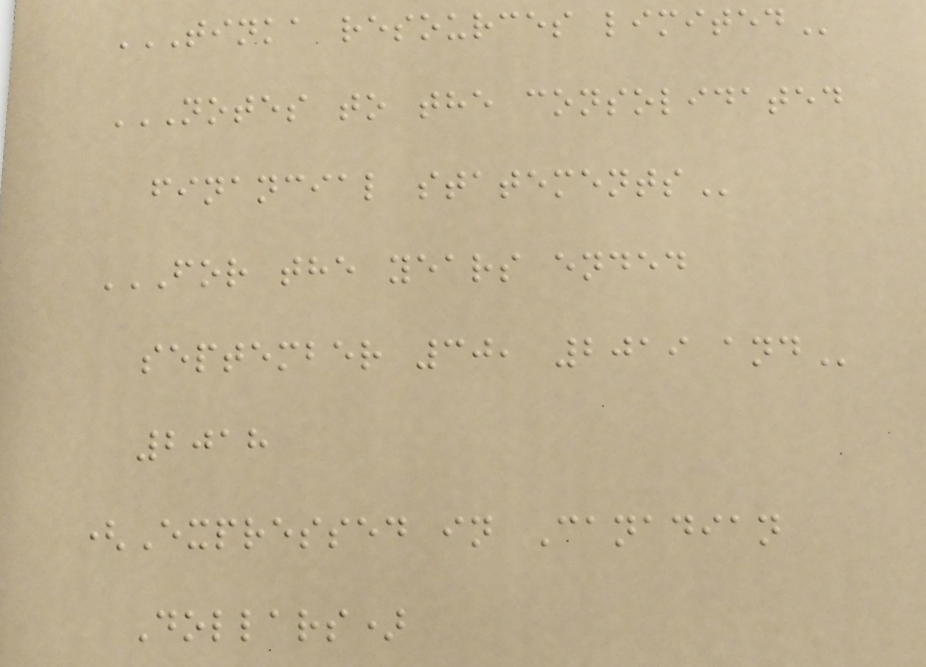TINKA RESOURCES LIMITED
NOTES TO THE CONSOLIDATED
FINANCIAL STATEMENTS
FOR THE YEARS ENDED
SEPTEMBER 30, 2019 AND
2018
(Expressed in Canadian
Dollars)
